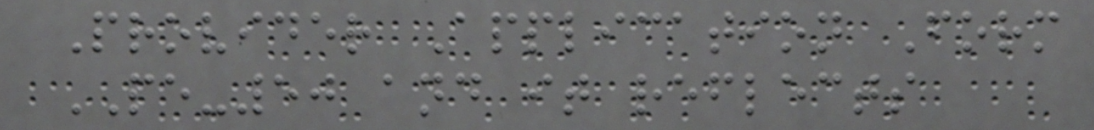Provider Application Form
PE-50 and it reflects
